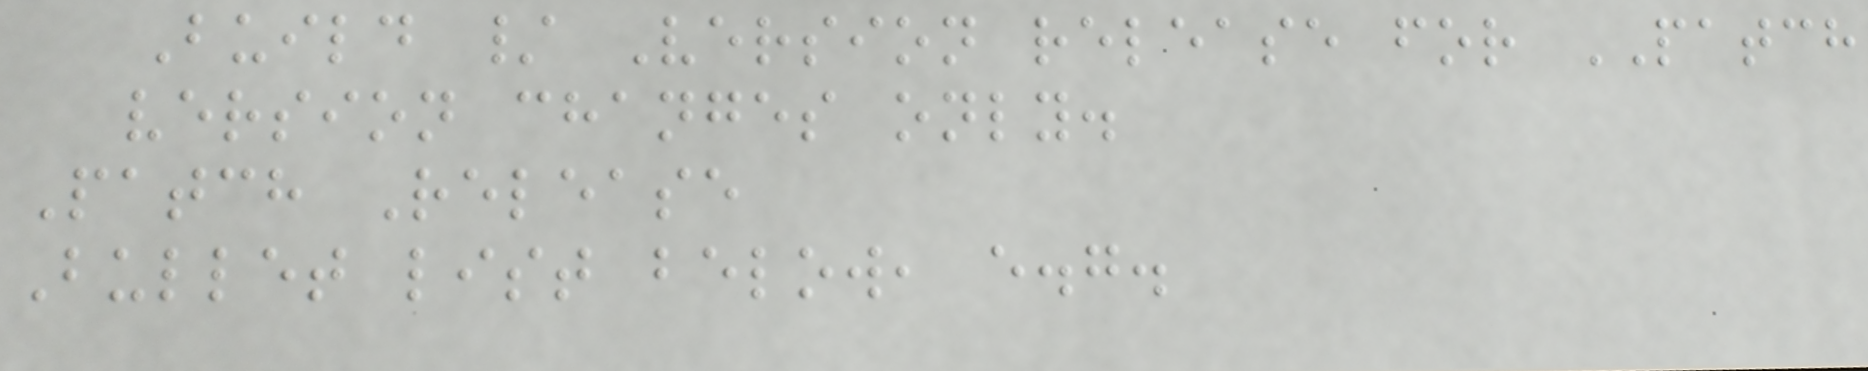Build / Version release for PATCH
version changes only.
Patch Release
Bullet list below, e.g.
